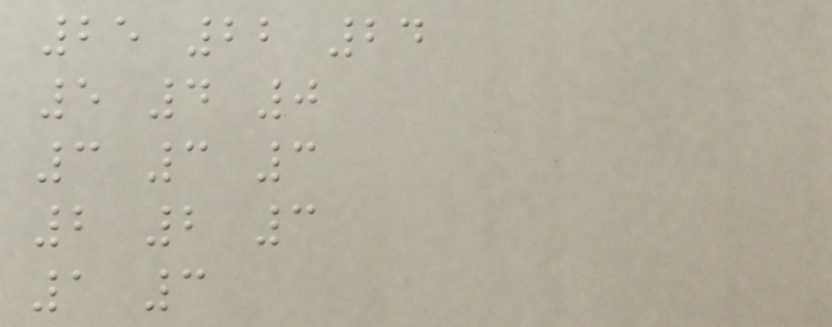25 22 24
5 4 0
3 3 3
2 2 3
1 3
